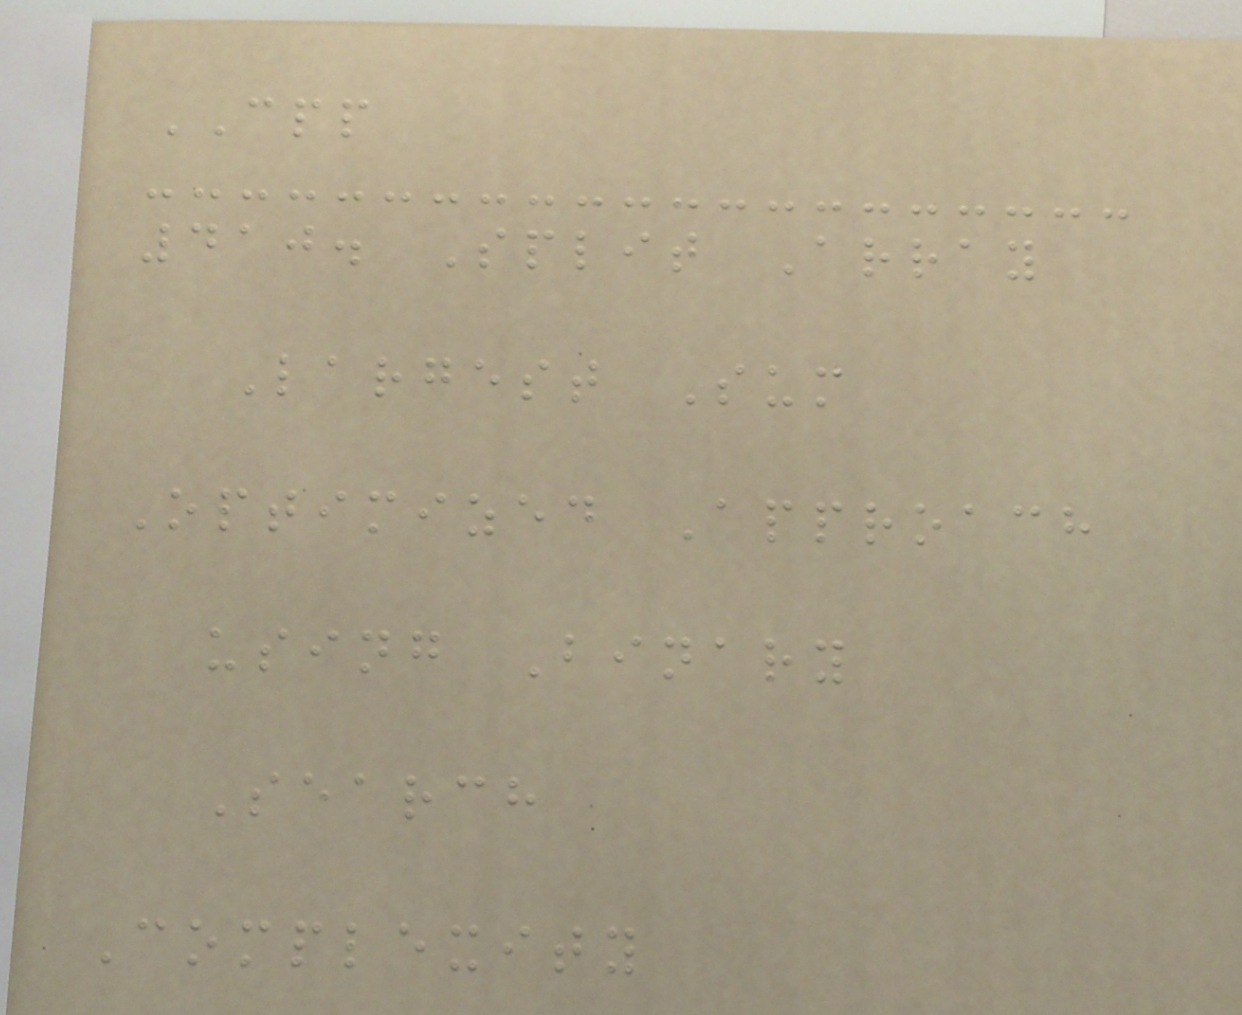CPP
410. Split Array
Largest Sum
Optimized Approach
using Binary
Search
Complexity
